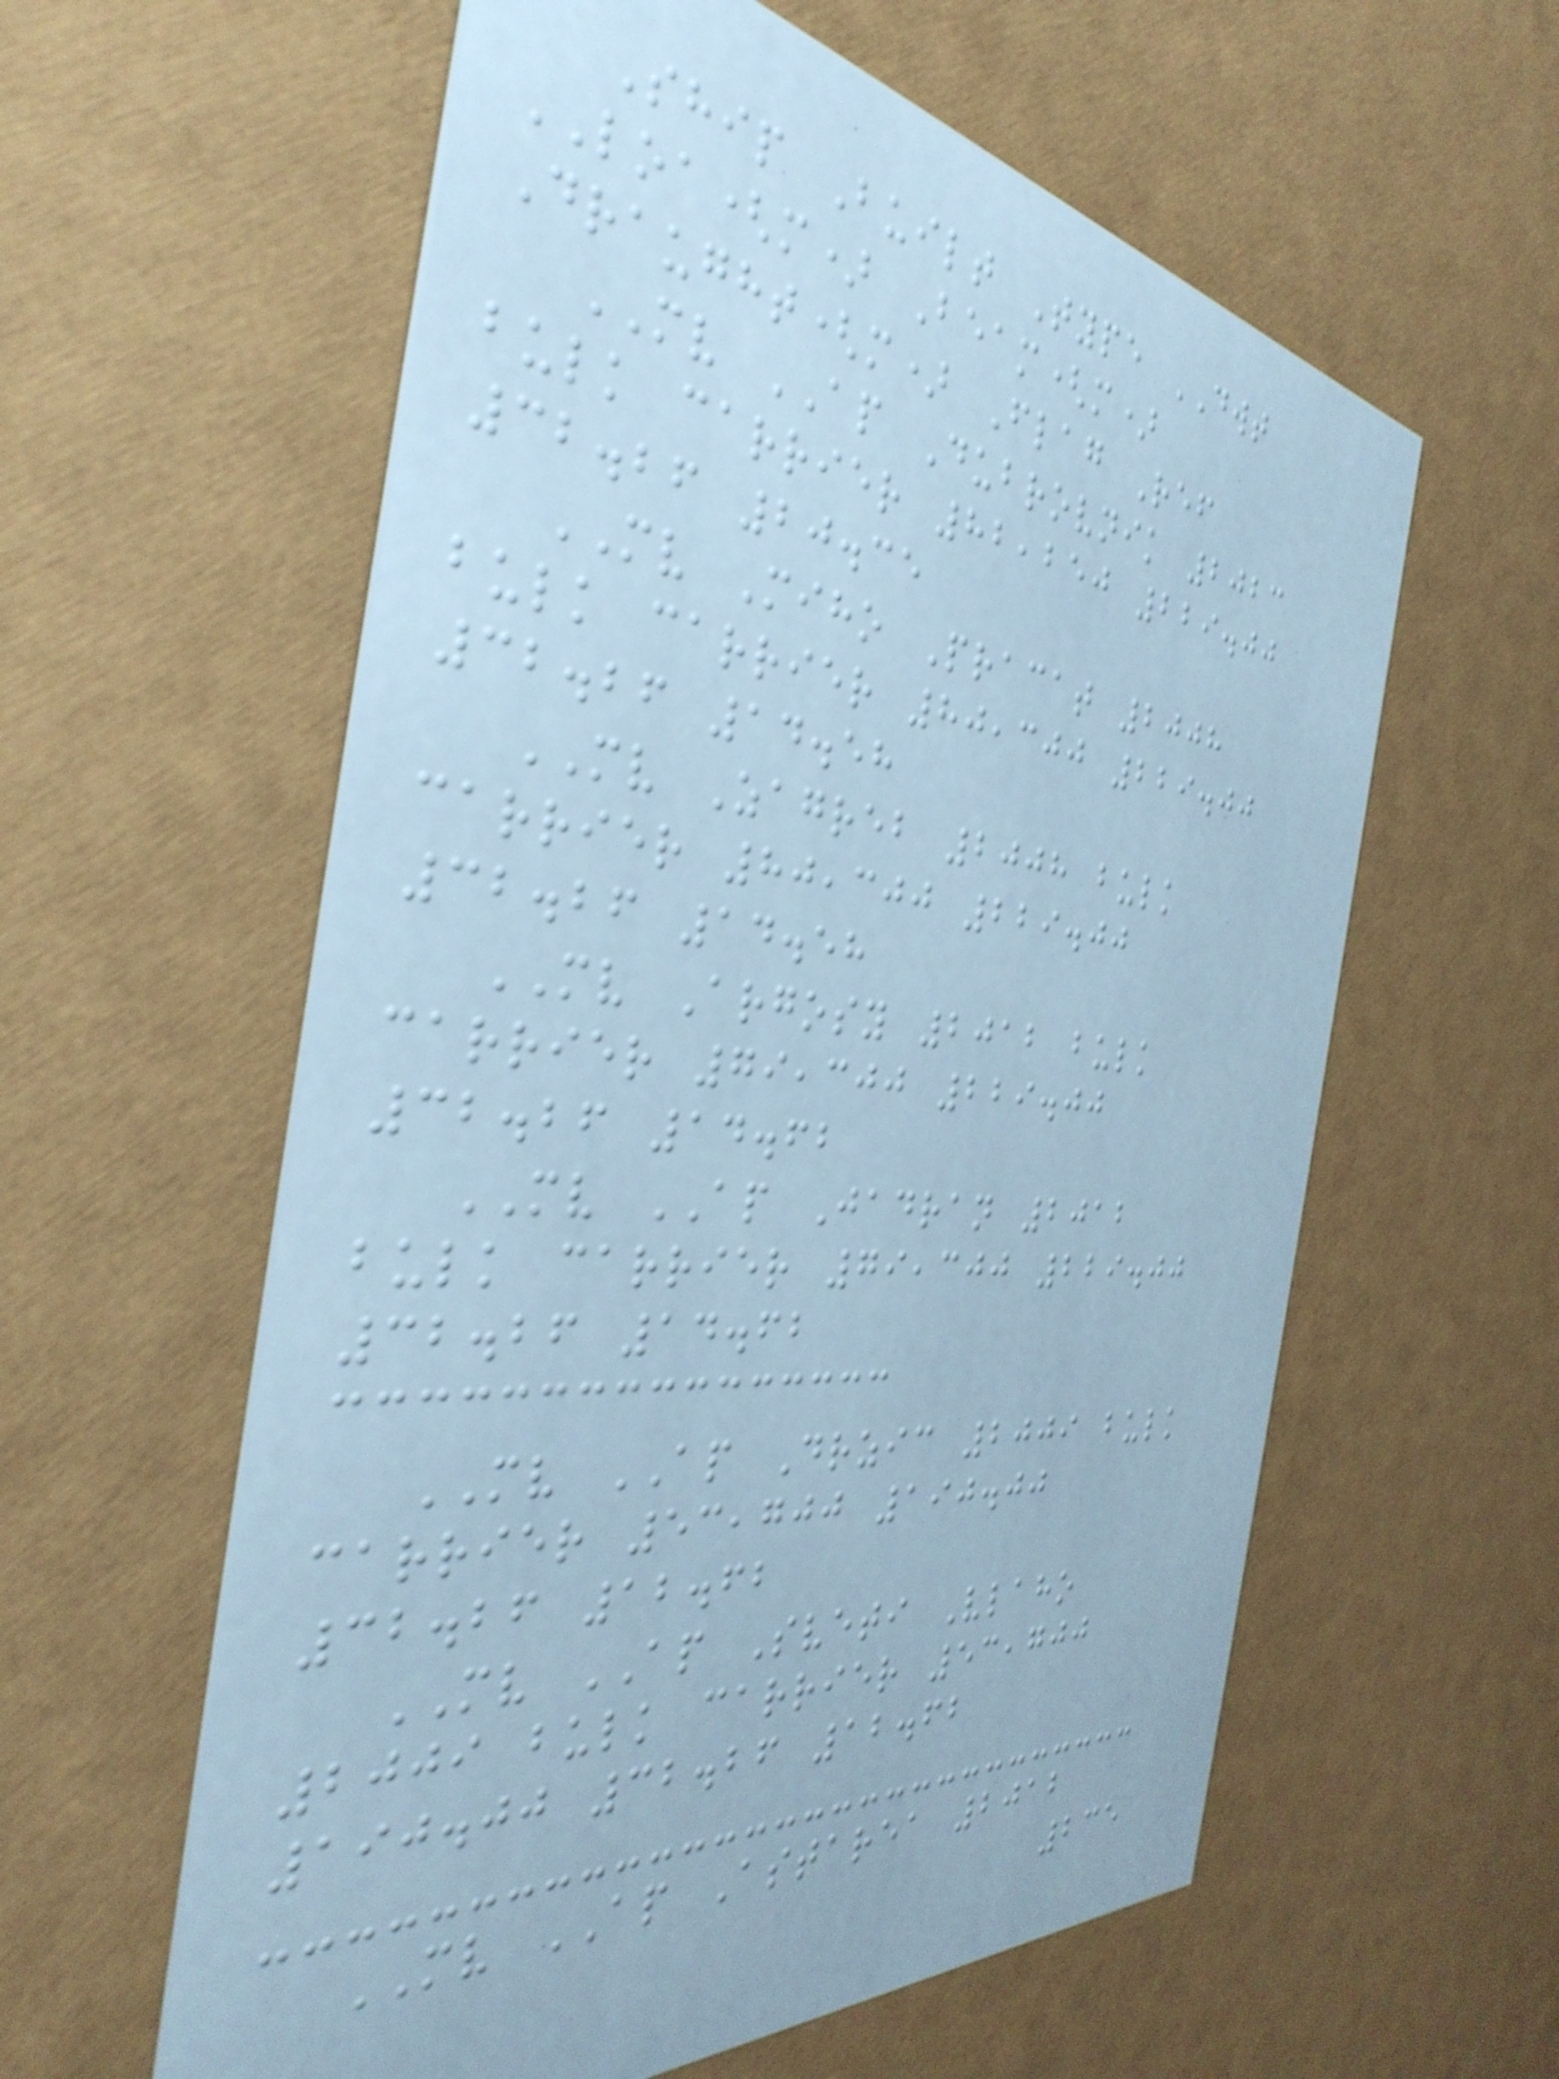Ship Built Type DWT
LOA(m) Beam(m)
Draught(m) Flag Ref
MV AP Dubrovnik 2023
bulk carrier 82,250 229.00
32.26 20.35
MV Miho Pracat 2008
bulk carrier 80,300 229.00
32.26 14.58
MV Zagreb 2008 bulk
carrier 80,300 229.00
32.26 14.58
MV Argosy 2012 bulk
carrier 79,300 229.00
32.26 14.62
MV AP Jadran 2012
bulk carrier 79,300 229.00
32.26 14.62
MV AP Drzic 2009 bulk
carrier 53,700 190.00
32.26 12.62
MV AP Sveti Vlaho
2009 bulk carrier 53,700
190.00 32.26 12.62
MV AP Astarea 2012
235
